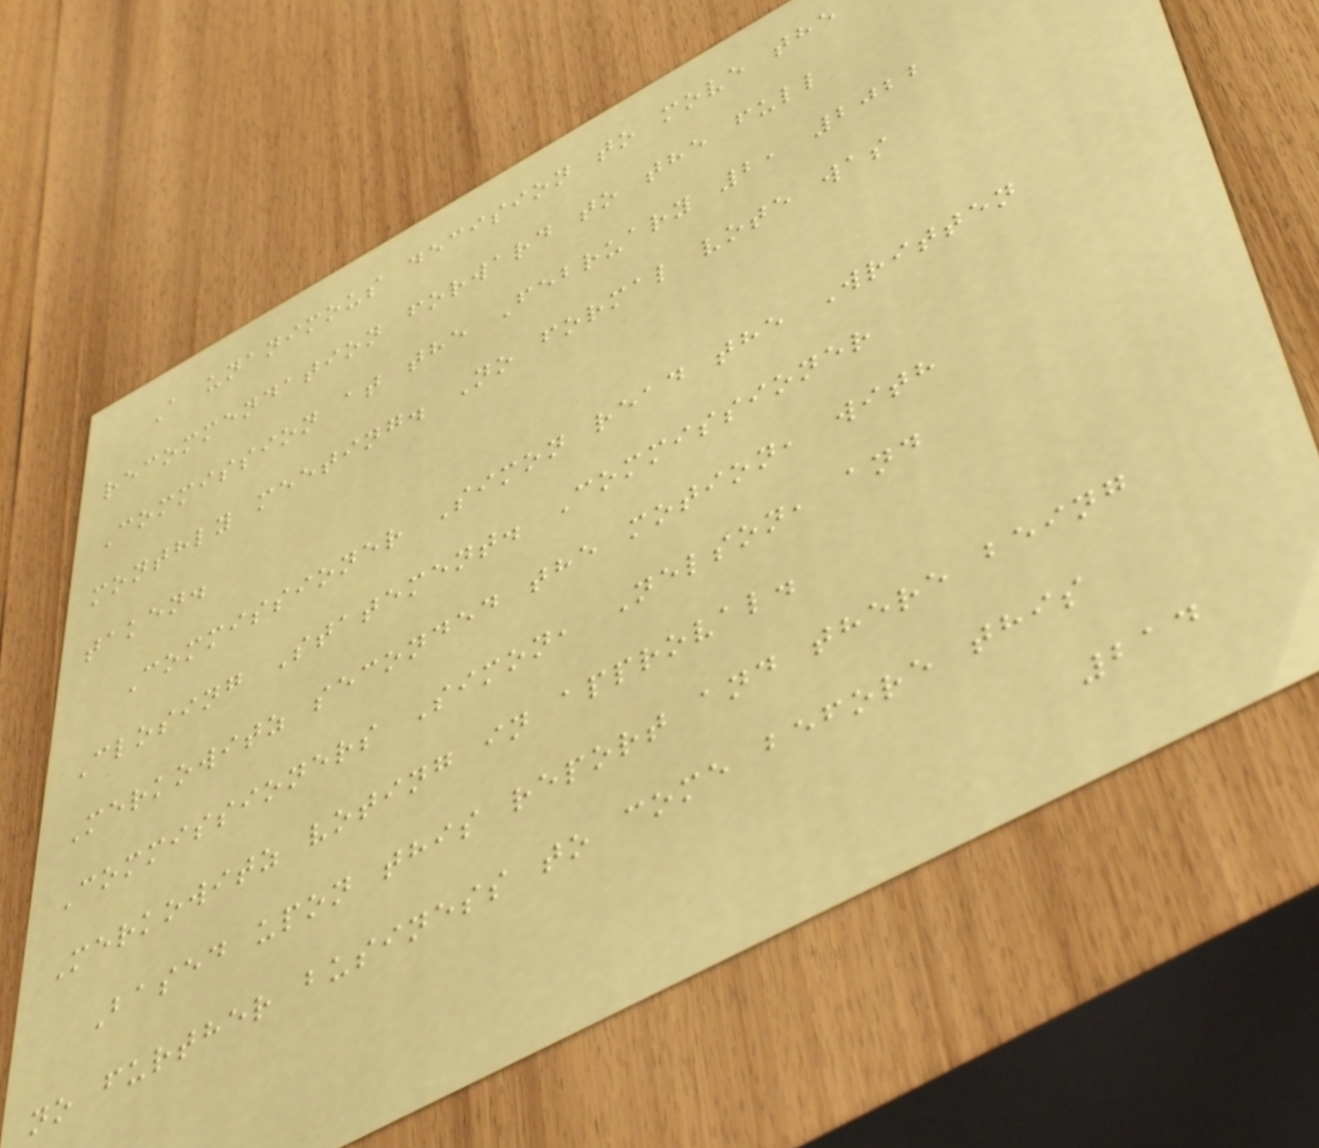A unanimous decision to move the
recommendation forward to the full
Commission at the February 2, 2022
monthly meeting. No formal vote was
taken.
Commissioner Simon read the Written
Closing Statement. Commissioner
Merkowitz seconded the motion, with
Commissioners Simon, Nelson, and
Merkowitz voting in approval.
Based upon this report and there being
no further business to come before this
214
